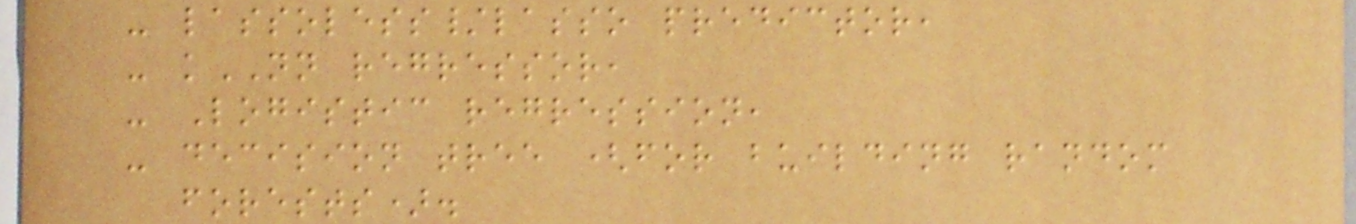- lassoless/lasso predictor,
- kNN regressor,
- Logistic regression,
- decision tree (for building random
forests).
